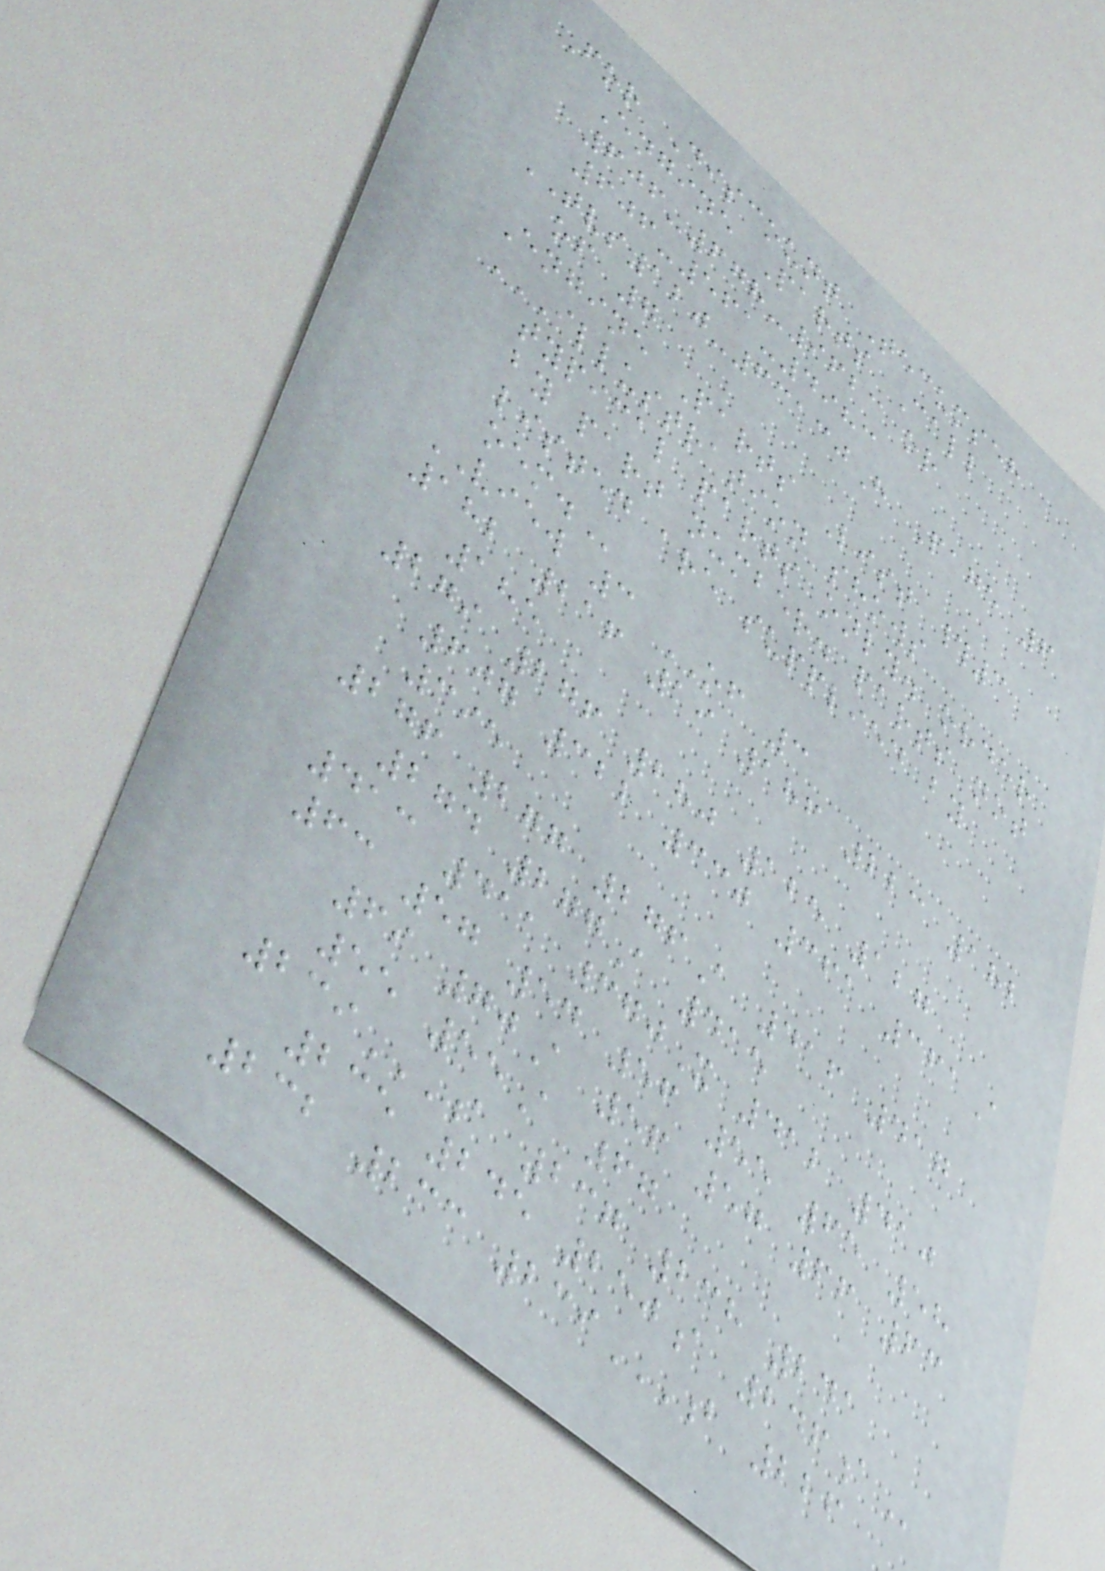For Discount Tecumseh
Engine Parts Call
606-678-9623 or
606-561-4983
TVS120-63130H Page 6
of 7
Engine Parts List #3
ILLUSTRATION SHOWS
TYPICAL PARTS ONLY. ORDER
BY PART NUMBER. PARTS NOT
LISTED ARE SUPPLIED BY
OEM.
VIEW 3 OF 3
182 216 19 186 223 182
185
279 276 280 125 127
607 322 330 361 361A
395
276 277 276A 416 417
274 277A 415
413 411 370X 412 410
63 57 54 56 55 65 58
69 70A 56 57 66 63
55 55A 67
239A 237 238 241
235 245 250A 246A
232 233 239B 226
